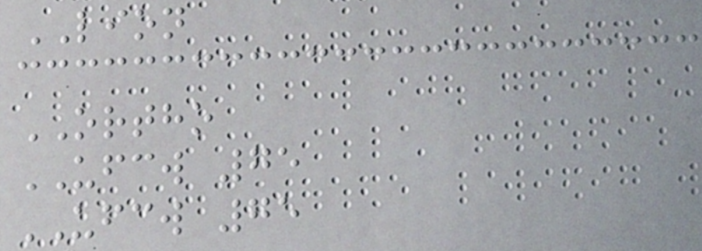LION
ORTHO
UFCW 75
UFCW 75
